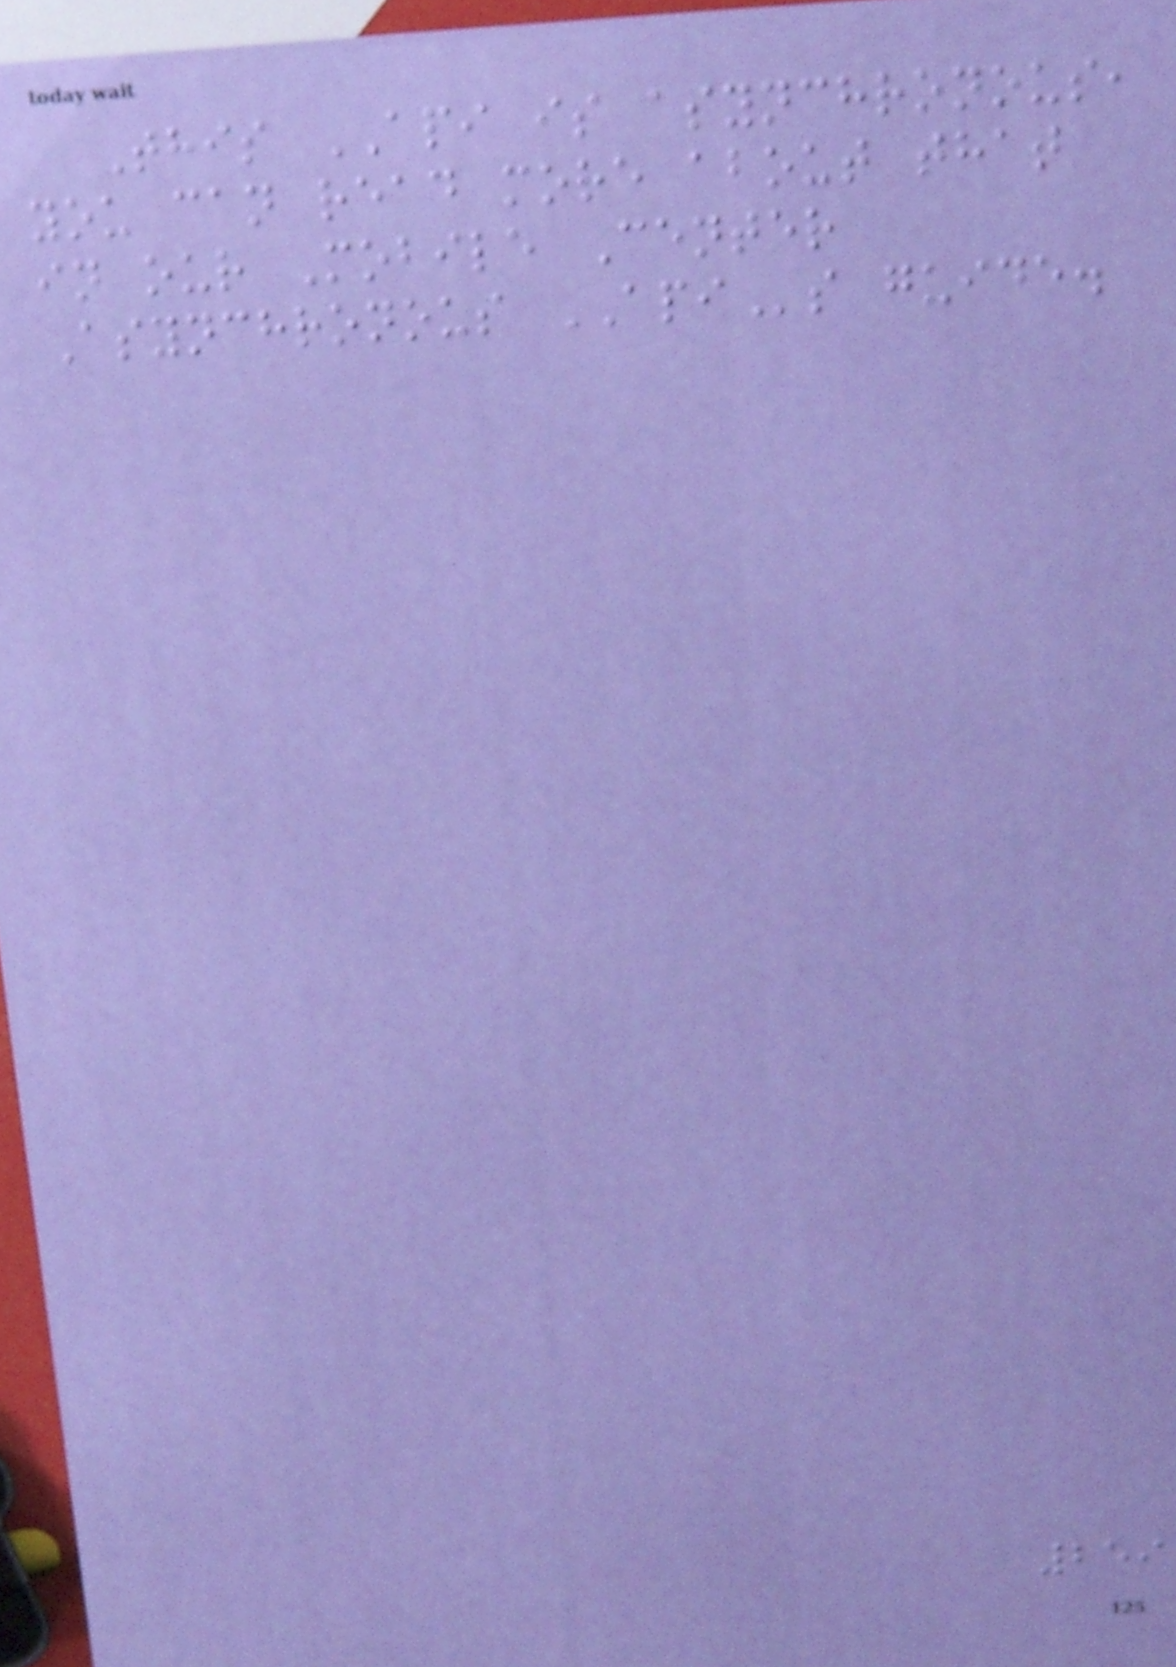This API is asynchronous,
you can read more about that
in our Mobile Center
Asynchronous APIs guide.
259
